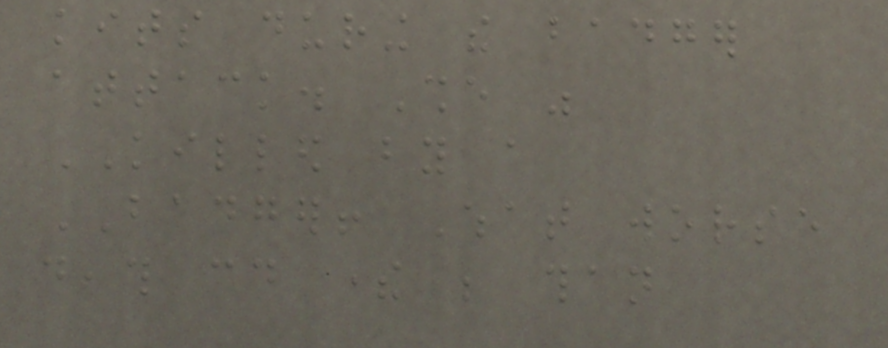kits during the badger
attack. She was
KILLED by a
BADGER! What worse
death could there be than
